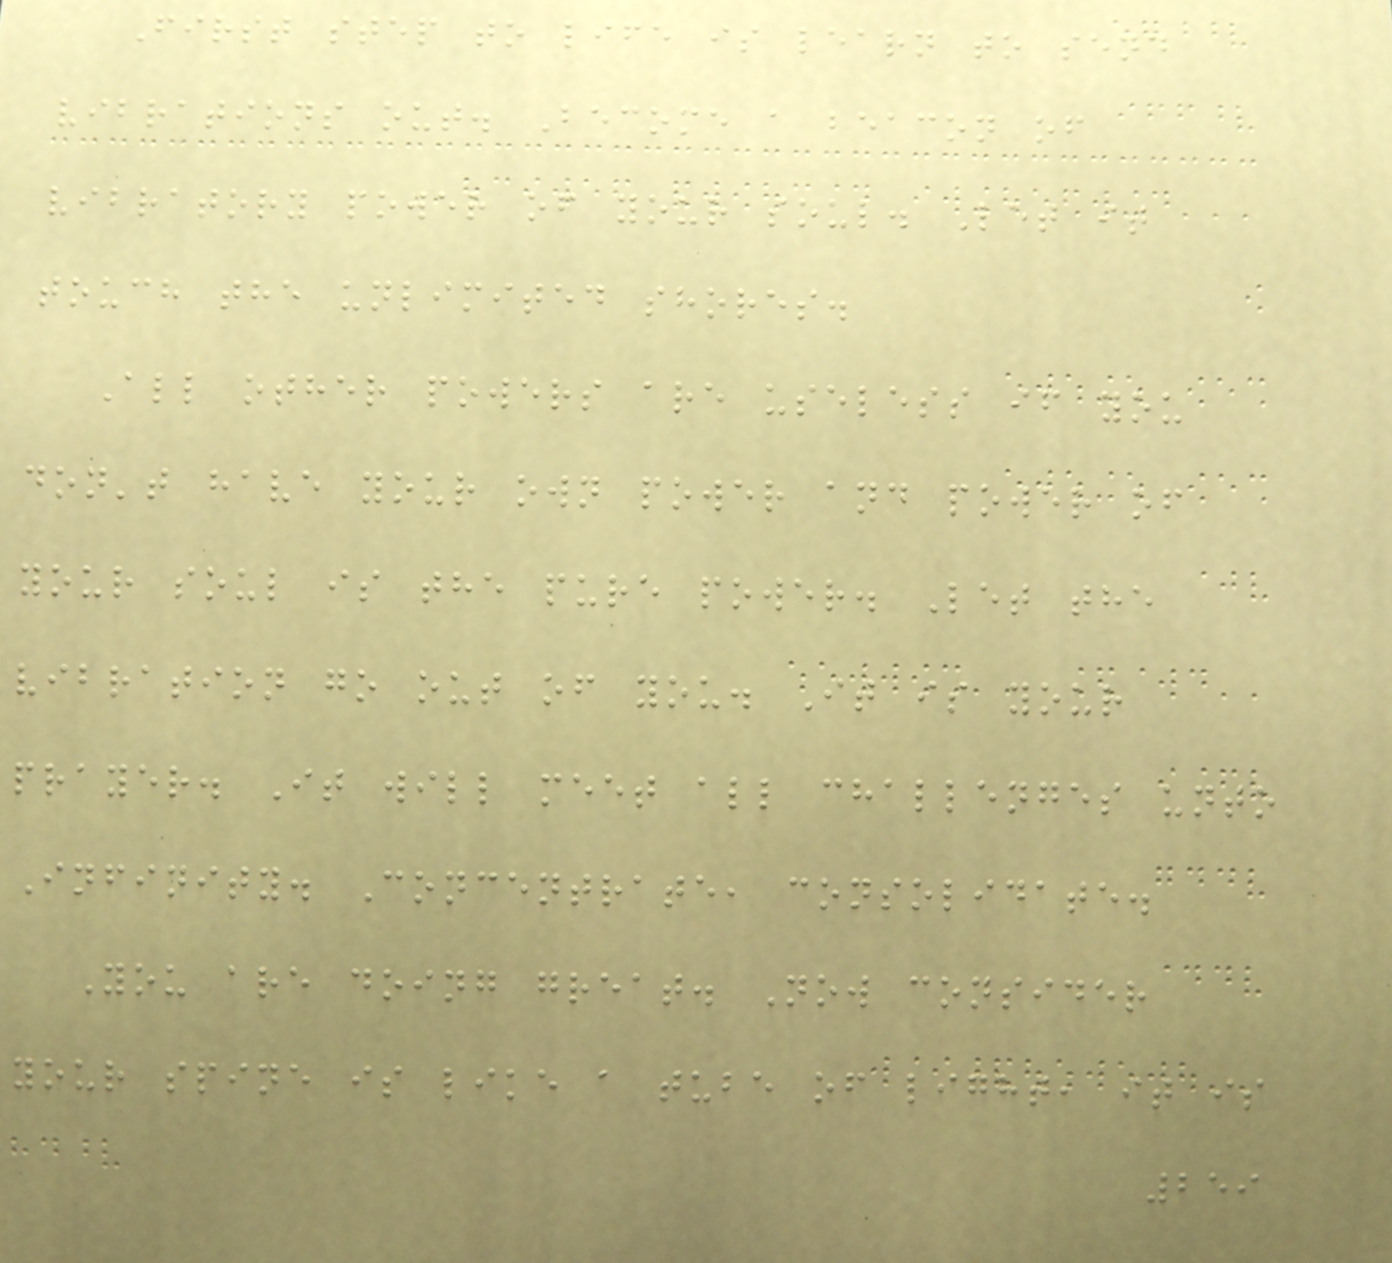First step to life is learn to send
vibrations out. Become a beacon of
vibratory power of your soul. Let it
touch the unlimited shores.
All other powers are useless if you
don't have your own power and power of
your soul is the pure power. Let the
vibration go out of you. It is your
prayer. It will meet all challenges unto
Infinity. Concentrate, consolidate.
You are doing great. Now consider
your spine is like a tube of light, it is
259
